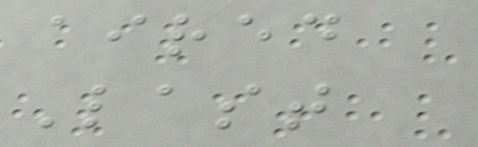aired
Last
